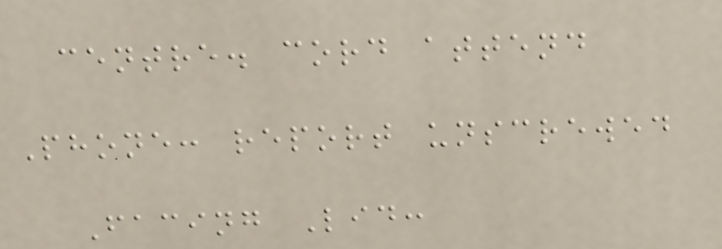centre. cord attend
Phone: report unscrewed
Facing Lid:
